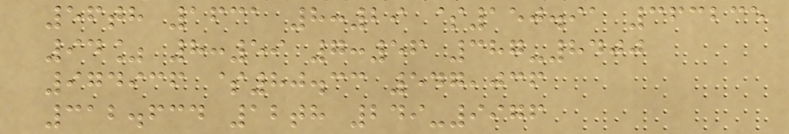56th 1631 8:29 $150.91 363235
94% 8:59 7:56 387-8400
974936 $80.33 547,036
312.634 12th 249-9976
